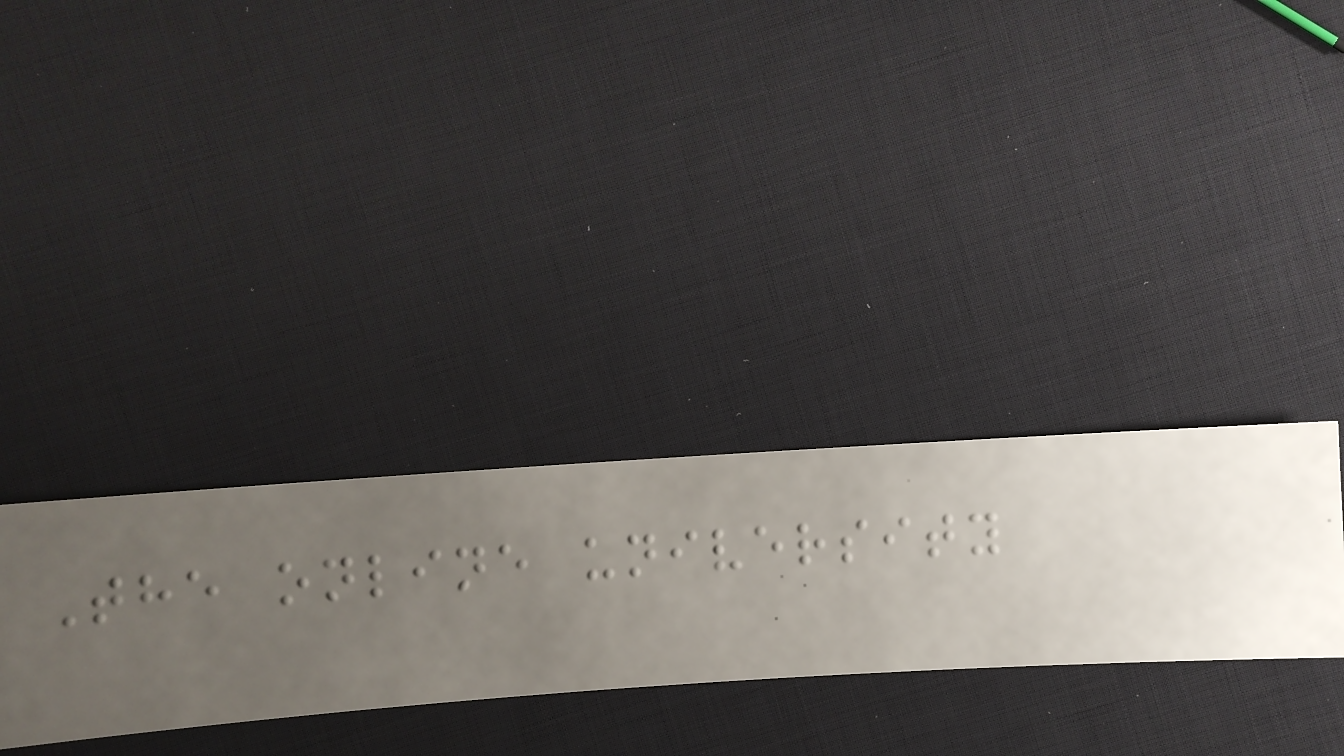The online university
